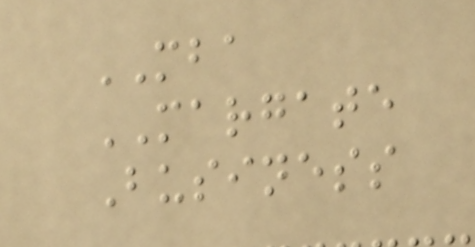MBA
MARGATE
Business
